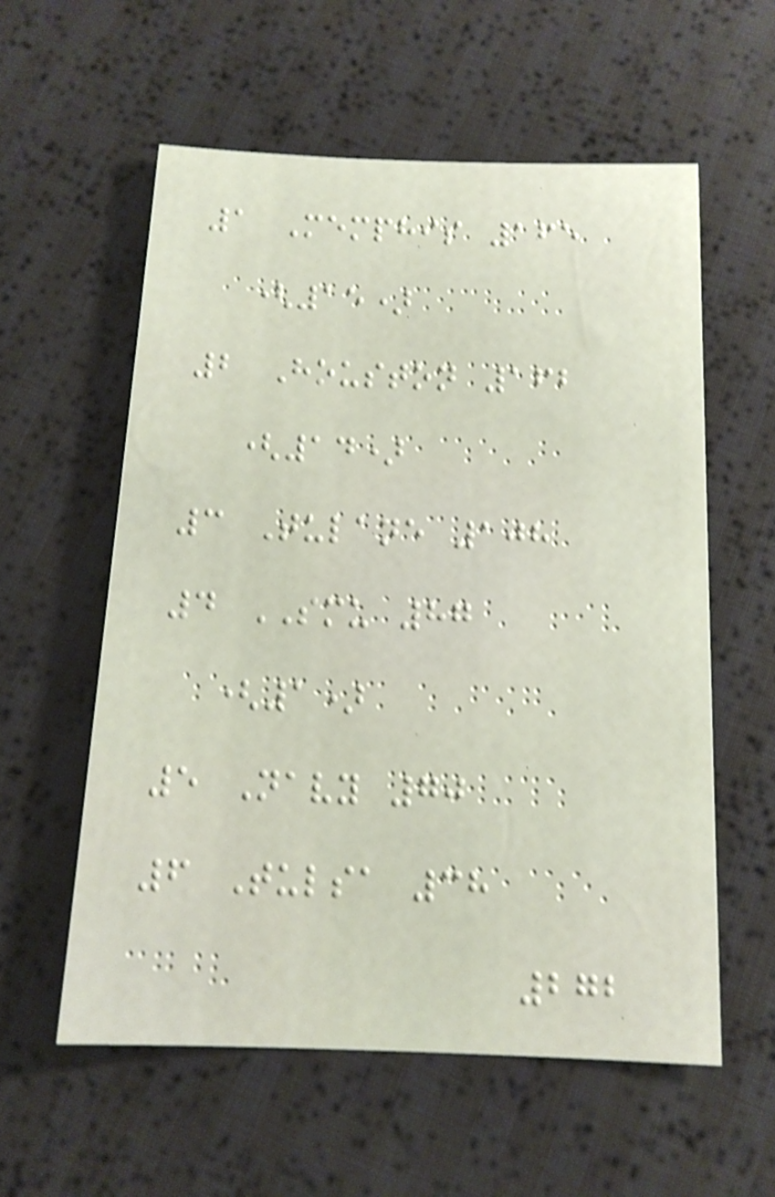1 Memphis 165
(15)
2 Houston 162
(14)
3 Tulane 108
4 SMU 87
(1)
5 Navy 70
6 Tulsa 38
272
